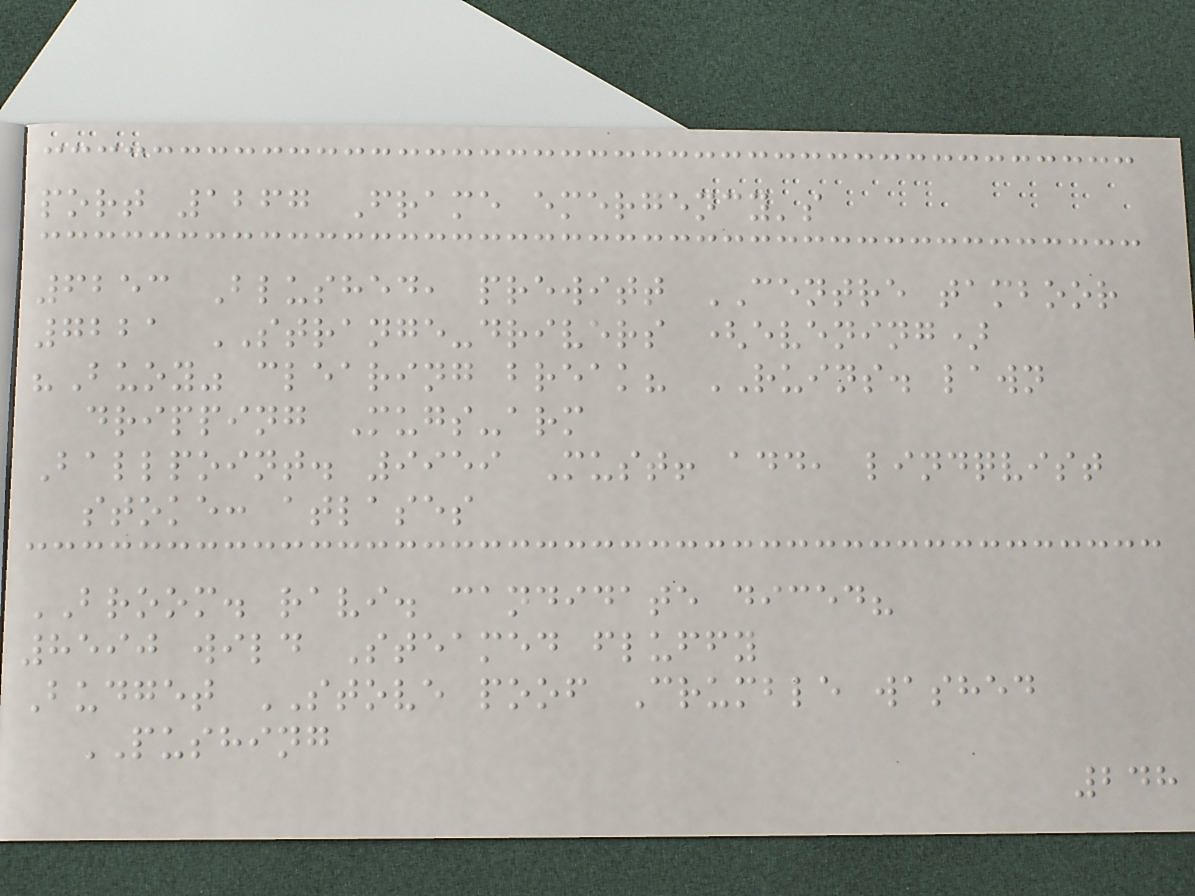port 1267 Frame emergency's
6253 Blushed, prewitt CENTRE tamboor
7221 STRANGE-drivers (evening)
"Buoy" clearing break? RUINS. lawn
dripping Mugs-arm
Ballpoint. 9959 Must! add, lindqvist
stoke: atlases
BROOM. ravi. candidate diced?
8590 wild Steamed fluffy
Budget STOVE poof Crumble washed
PUSHING
248
